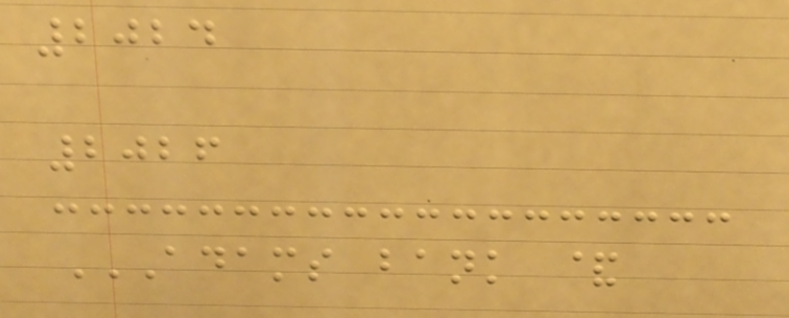2024
2026
ADAMS BANK &
